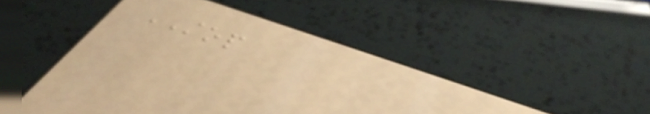STOP
